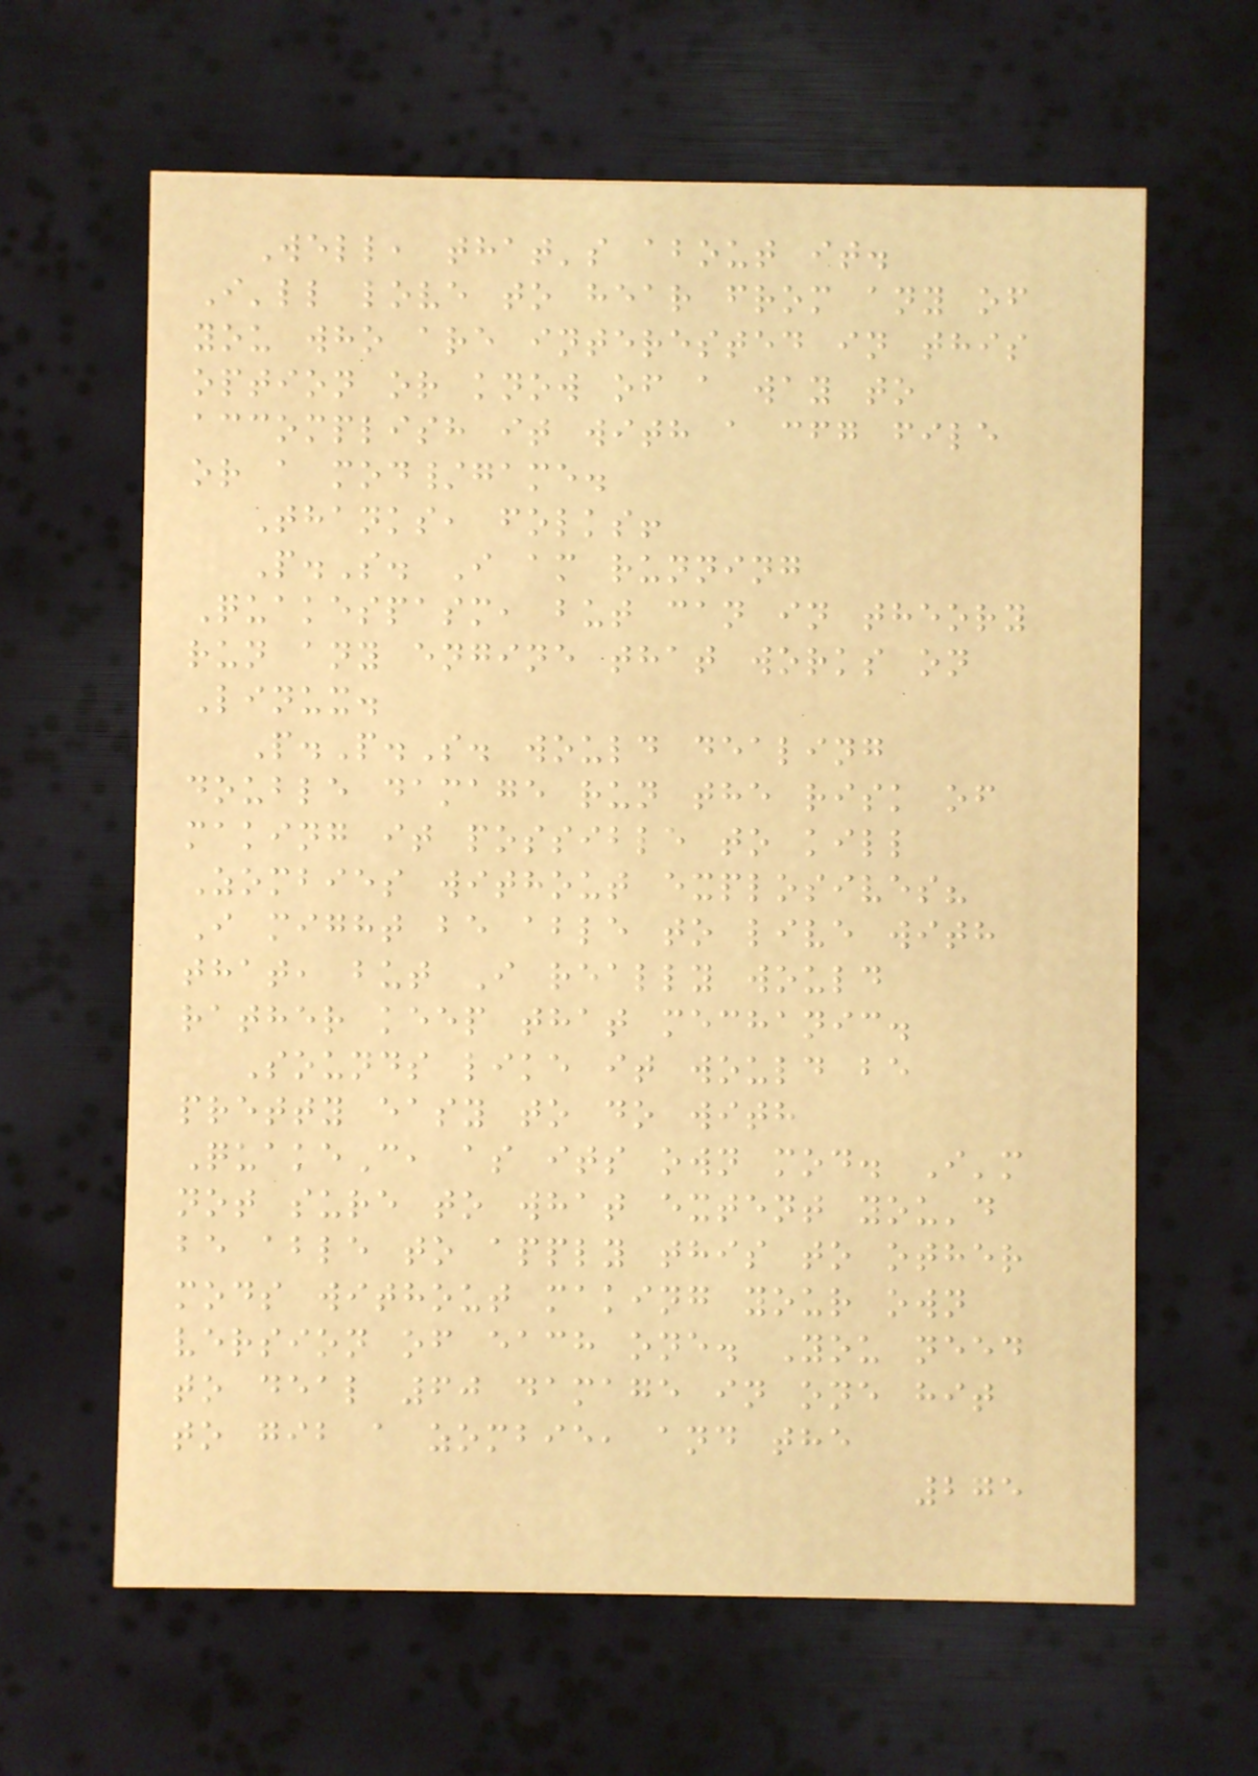Well, that's about it.
I'll love to hear from any of
you who are interested in this
option or know of a way to
accomplish it with a cfg file
or a mod/game.
Thanks, folks!
P.S. I am running
Quakespasm, but can in theory
run any engine that works on
Linux.
P.P.S. would dealing
double damage run the risk of
making it possible to kill
Zombies without explosives?
I might be able to live with
that, but I really would
rather keep that mechanic.
Sounds like it would be
pretty easy to do with
QuakeC, as its own mod. I'm
not sure to what extent you'd
be able to apply this to other
mods without making your own
version of each one. You need
to deal 60 damage in one hit
to gib a zombie, and the
275
